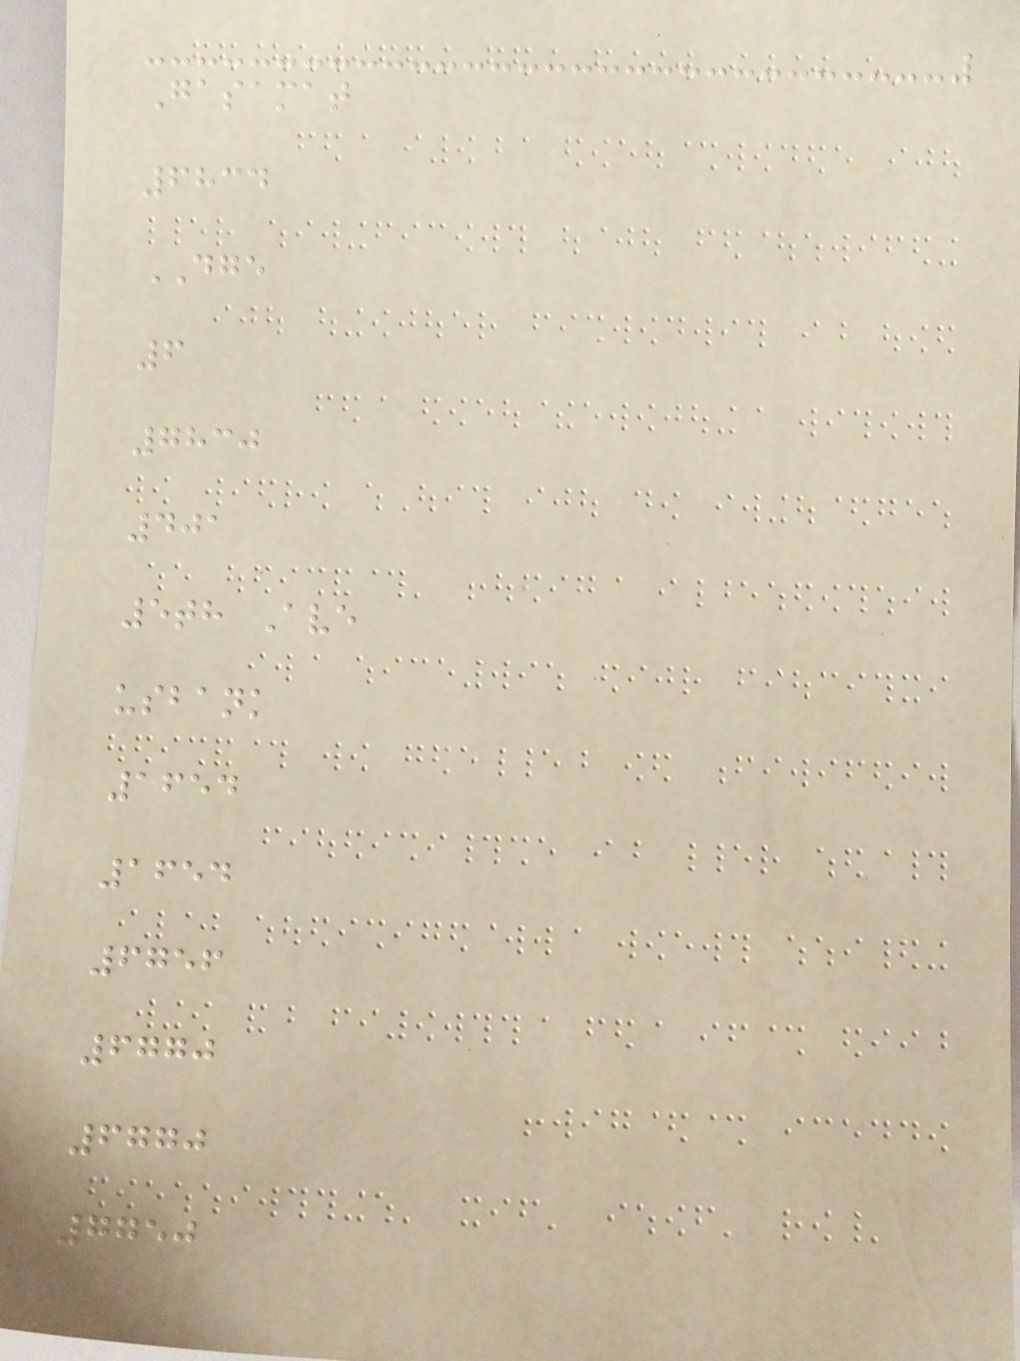Gasamat
6834
DGE
6
7830
401
5th Ave
usbank
1654
1654
6756
6770
6770
7750
